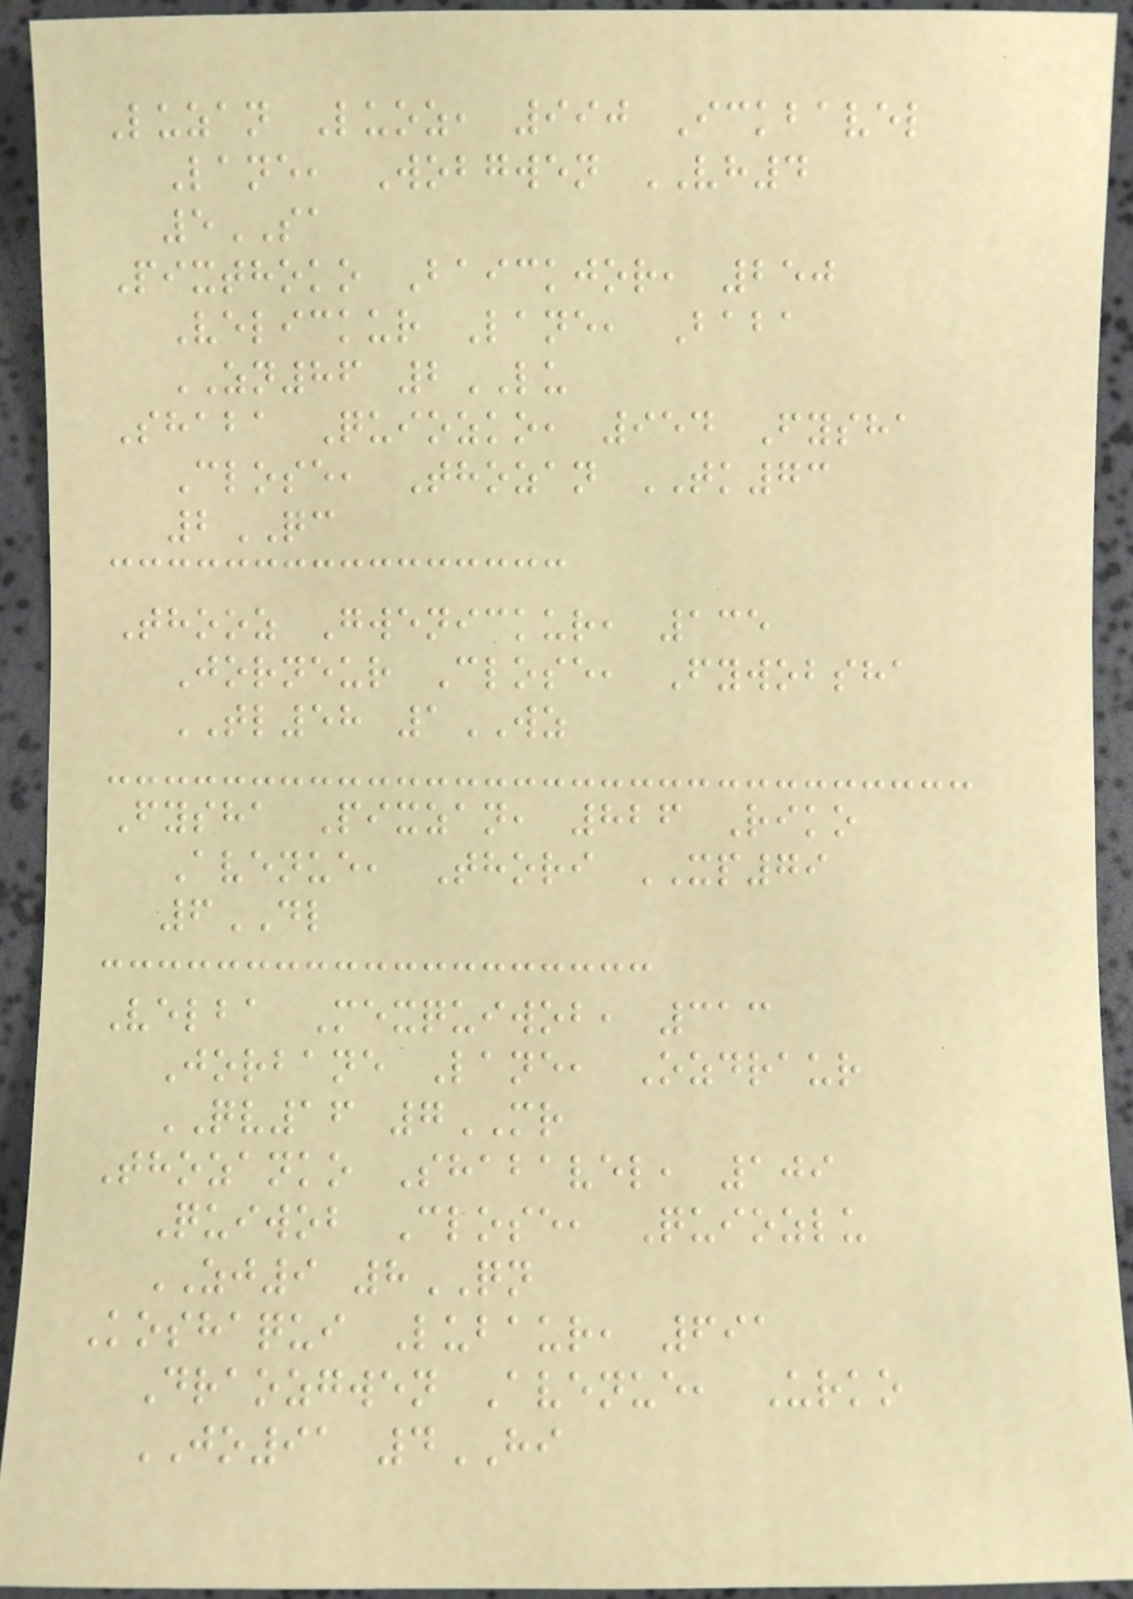Luzan Luoz, 990 Ickbavel
Lane, Wobgwen VH4
5SA
Pixthoko Baickjor, 250
Velickur Lane, Baba
ZN86 2LU
Shaba Quiozko, 954 Fysha
Close, Thozan TK73
2QC
Thooz Gwenickur, 135
Jorneur Close, Fywobsha
TL58 1WZ
Fysha Pixzan, 826 Riko
Avenue, Thori XP79
6DL
Velba Mexquiwob, 313
Jorbane Lane, Ozdraur
QV16 7MR
Thozanko Shabavel, 109
Quiwob Close, Quiozlu
ZJ9 8QN
Koshaqui Lubaur, 691
Draozgwen Avenue, Urko
JO91 4HI
